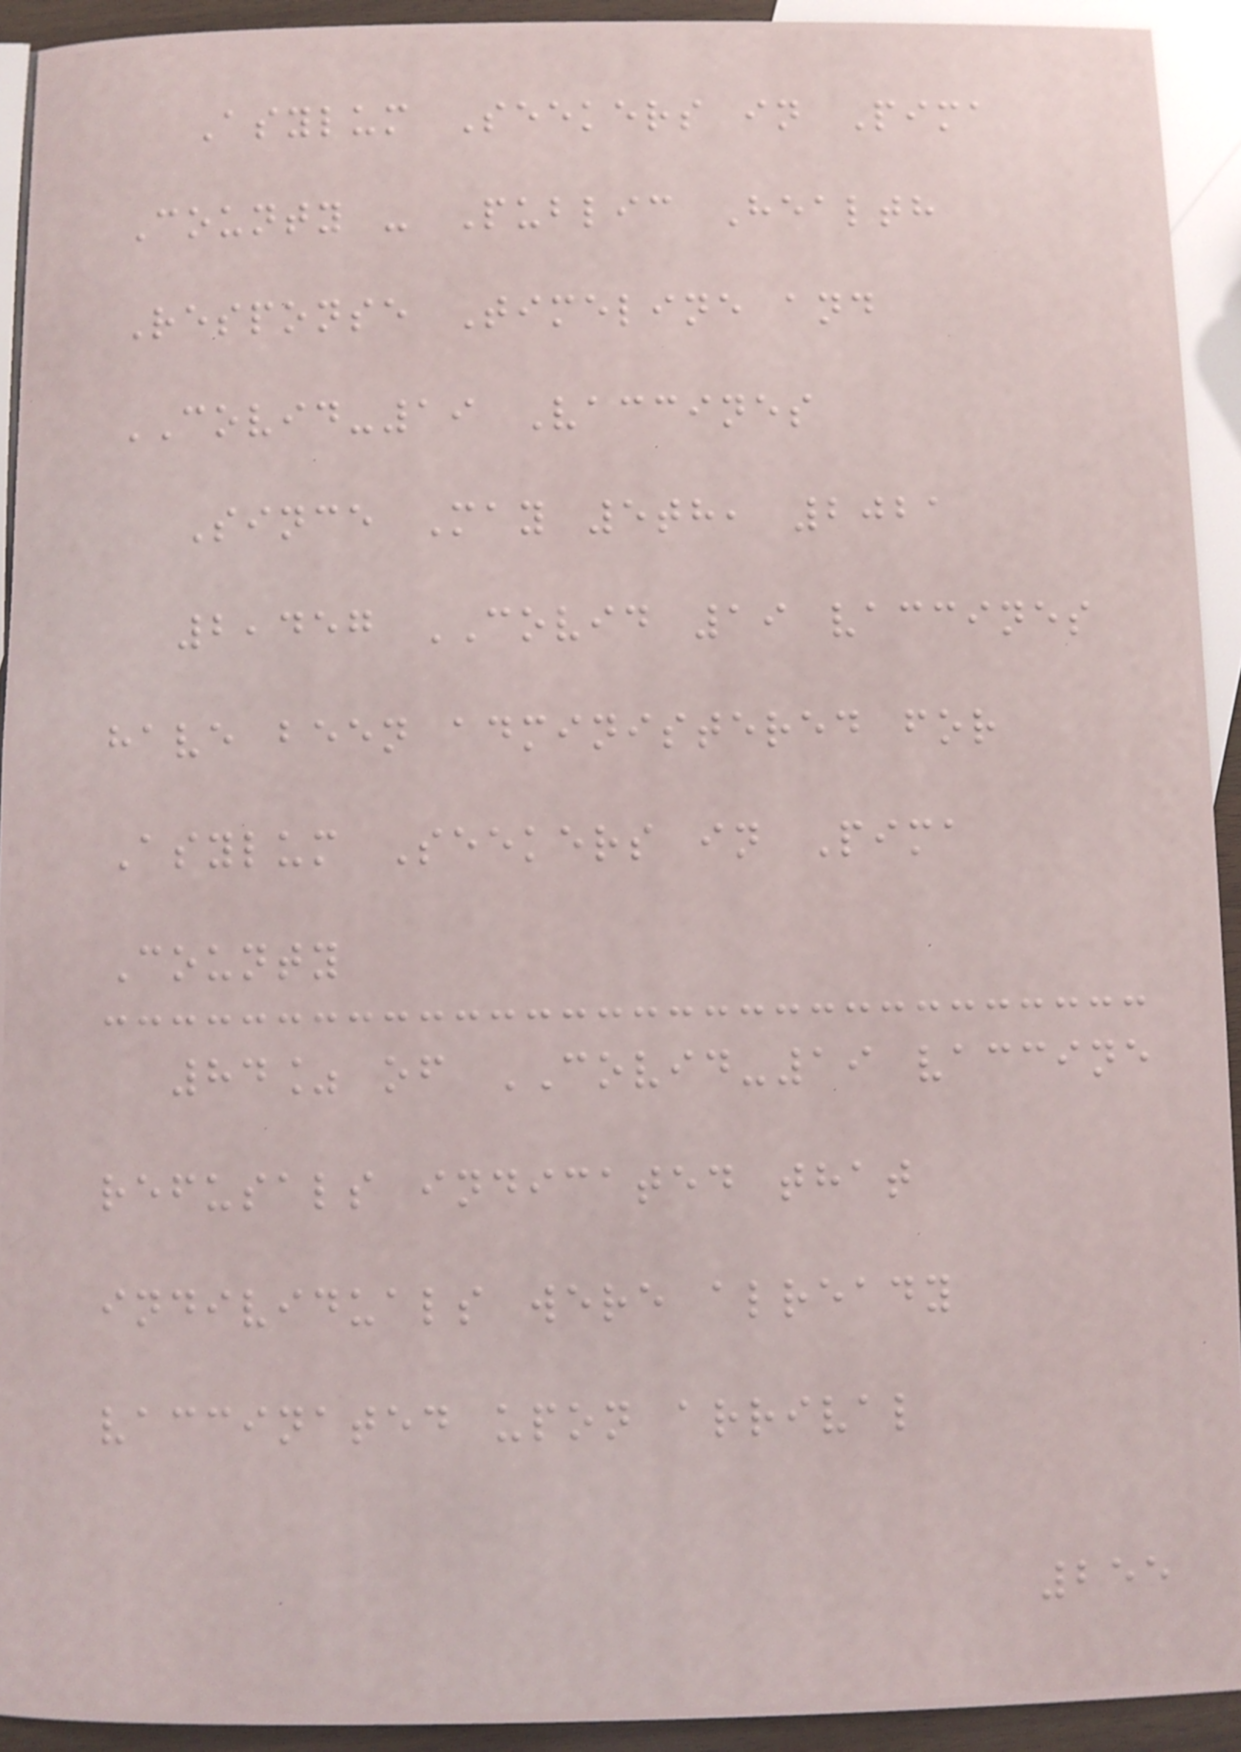Asylum Seekers in Pima
County - Public Health
Response Timeline and
COVID-19 Vaccines
Since May 5th, 2021
2,457 COVID 19 vaccines
have been administered for
Asylum Seekers in Pima
County
84% of COVID-19 vaccine
refusals indicated that
individuals were already
vaccinated upon arrival
255
